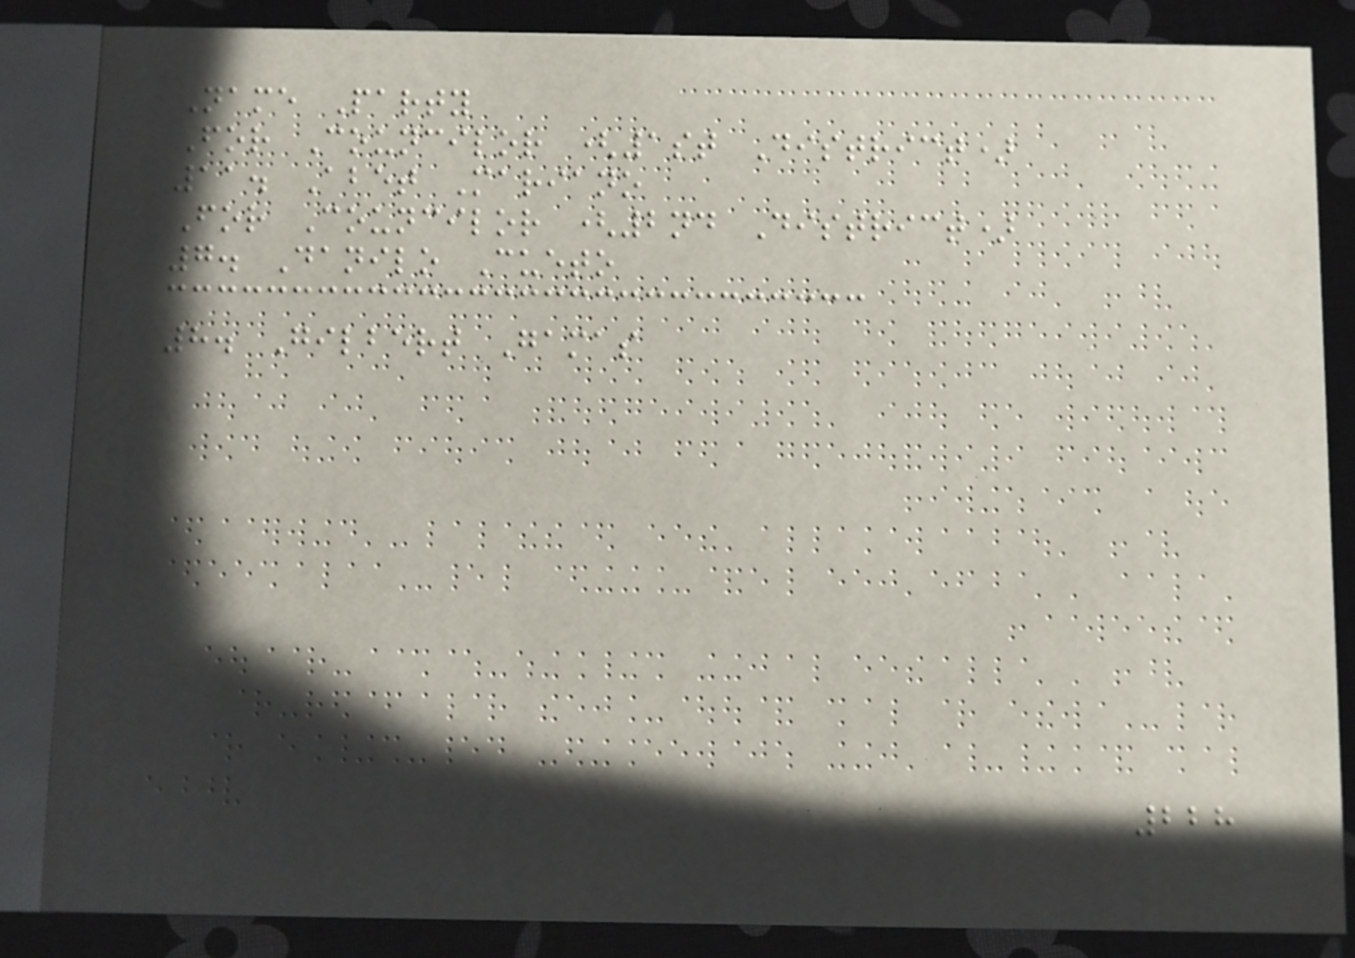Name Party
For Councilor (1st District)
11. Abet Mariano
For Councilor (2nd District)
7. Danilo Cueto
8. Gilbert Gamas
228
